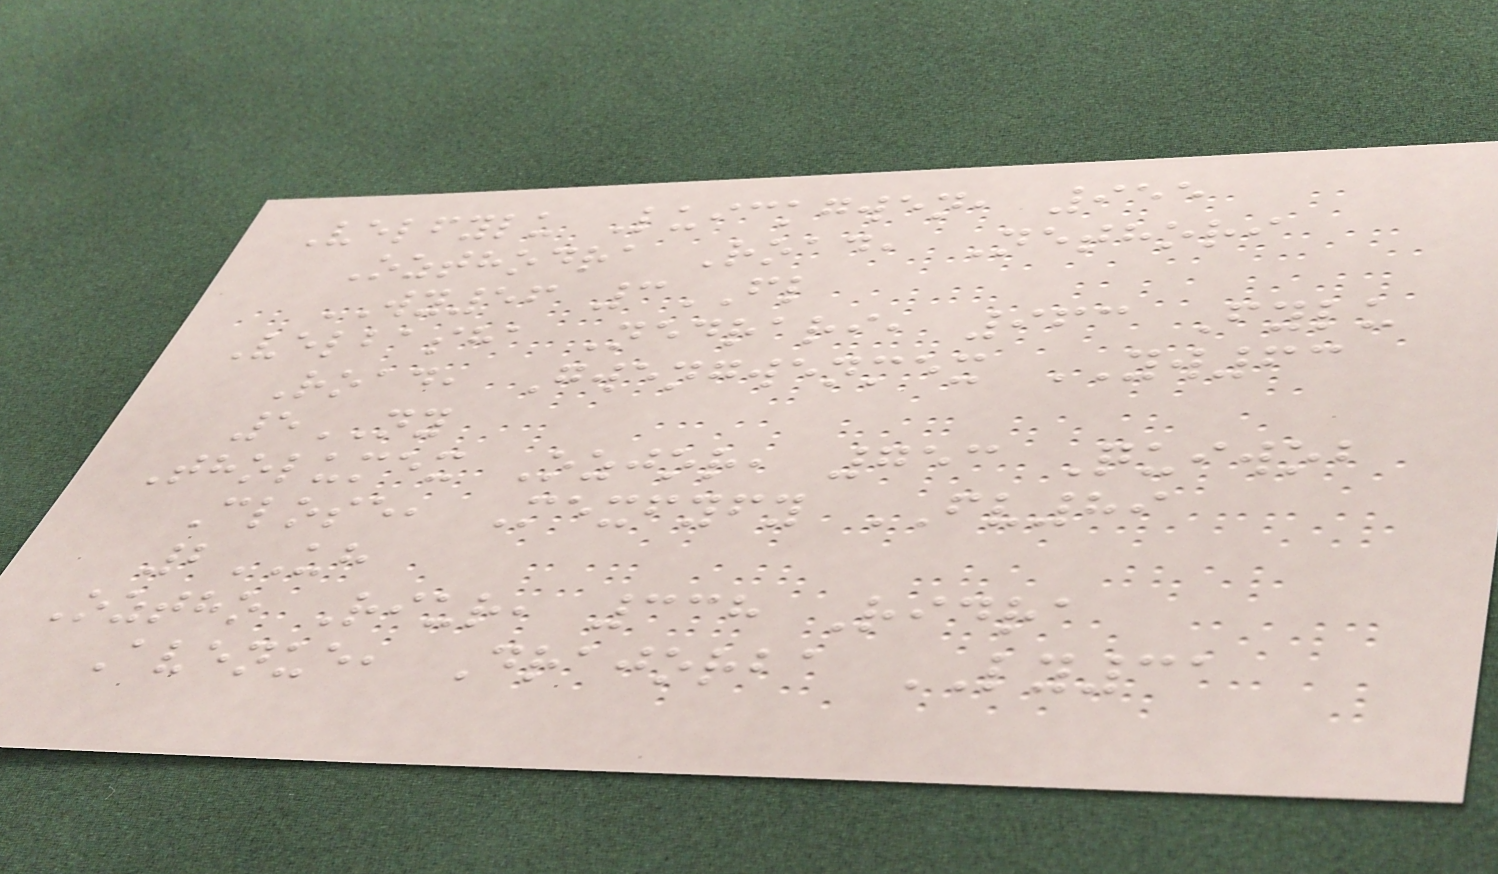Velfylu Luickgwen, 955
Ozthodra Road, Nethori
WY56 3FL
Velbasha Nedrari, 963 Fylu
Road, Gwengwenmex YW63
5NY
Tholumex Ozjor, 753 Quiwob
Close, Mexfyfy FV89
2UH
Oztho Riur, 338 Ridra
Avenue, Drajorba LY31
